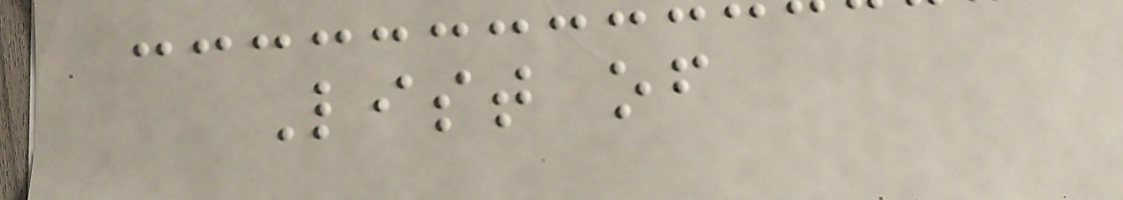List of
